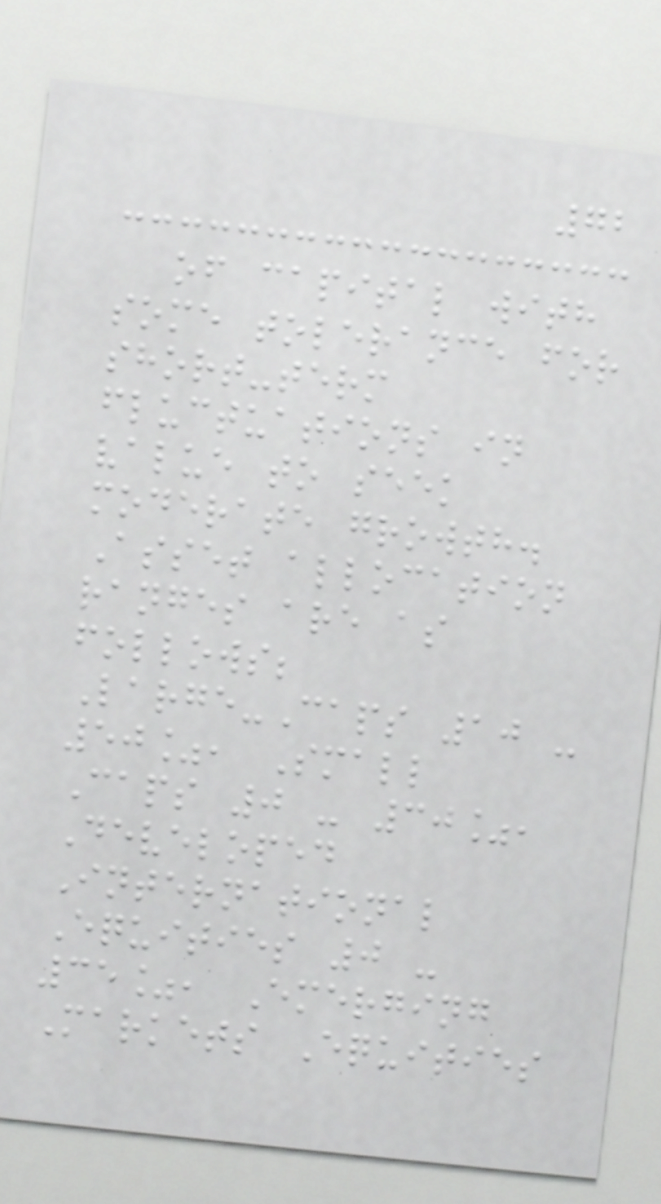72
of capital with
some tolerance for
short-term
fluctuations in
value to seek
moderate growth.
Asset allocation
ranges are as
follows;
Large-Caps 10 -
50%, Small
Caps 0 - 30%,
Developed
International
Equities 0 -
35%, Emerging
Markets Equities
